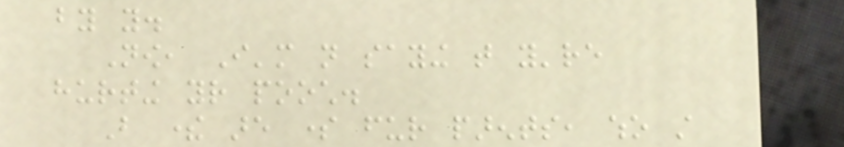by you.
Now, I'm not saying that you're
hurting your pooch.
But there are some fur parents, who still
